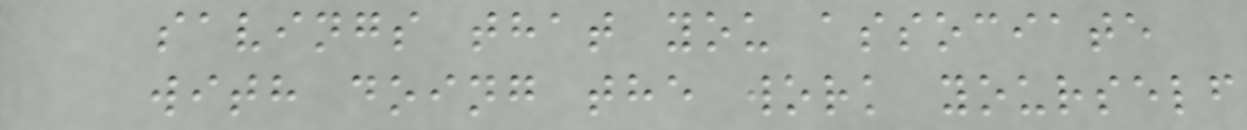savings that you associate
with doing the work yourself
